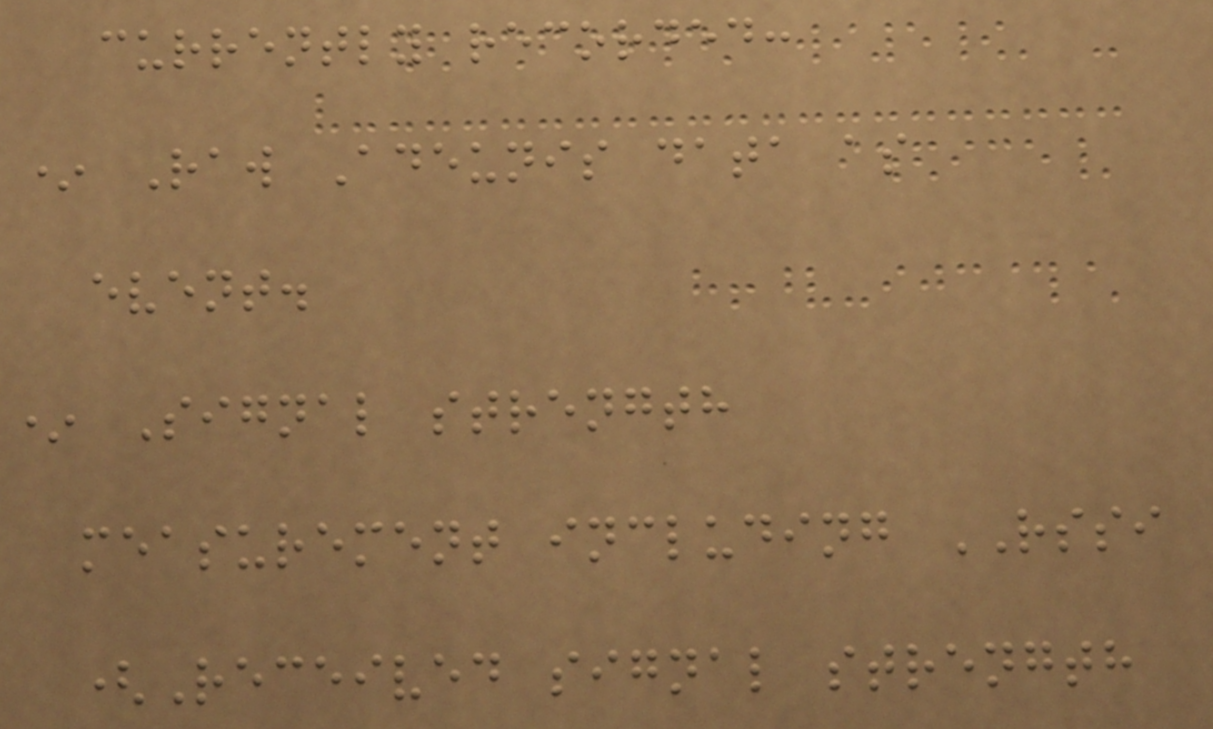currently recorded:
* Raw Adeunis data as
event.
* Signal strength
measurement including RSSI
(Received signal strength
